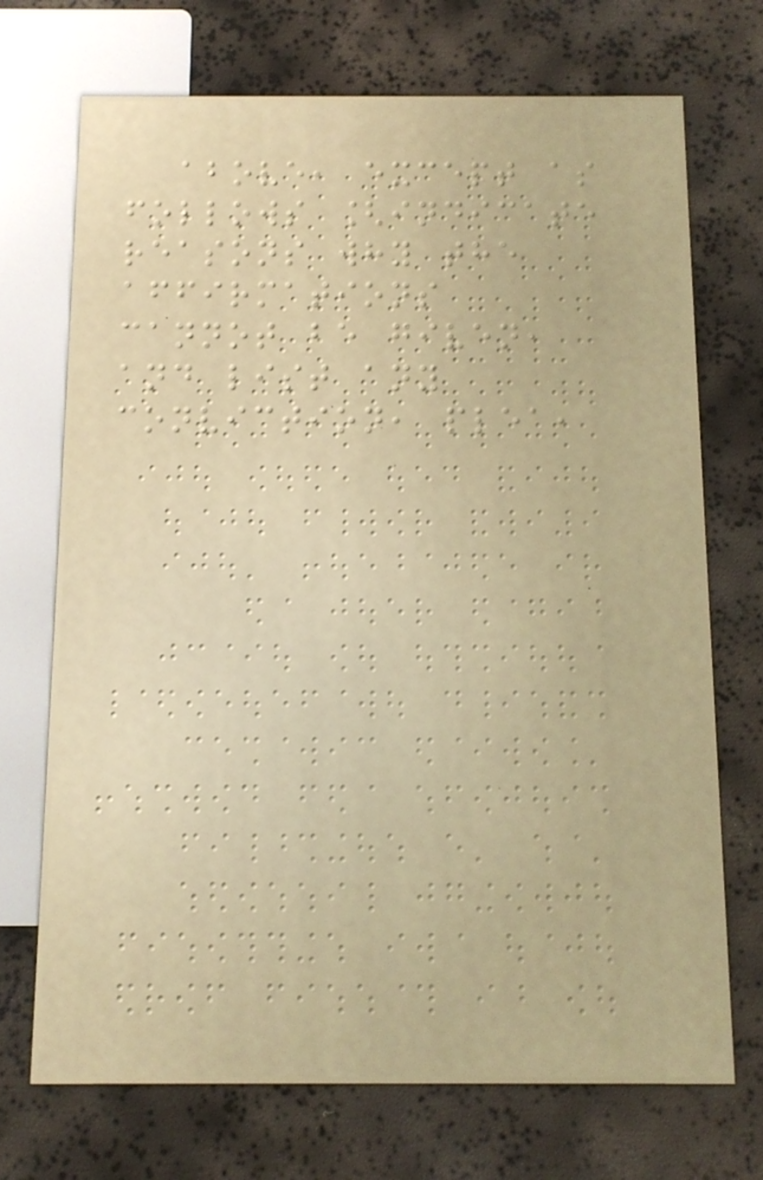above, except as
follows [indicate
reasons why the
affirmations
cannot be given,
and list any
conviction, plea,
